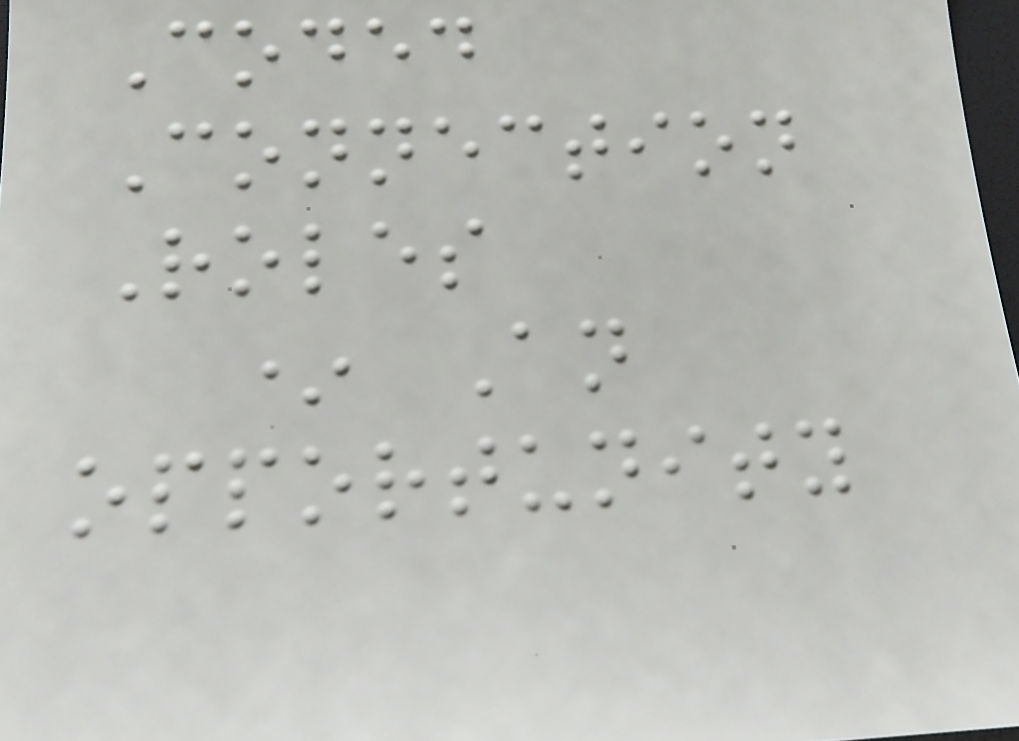Coded
Connection
Roles
* An
opportunity
